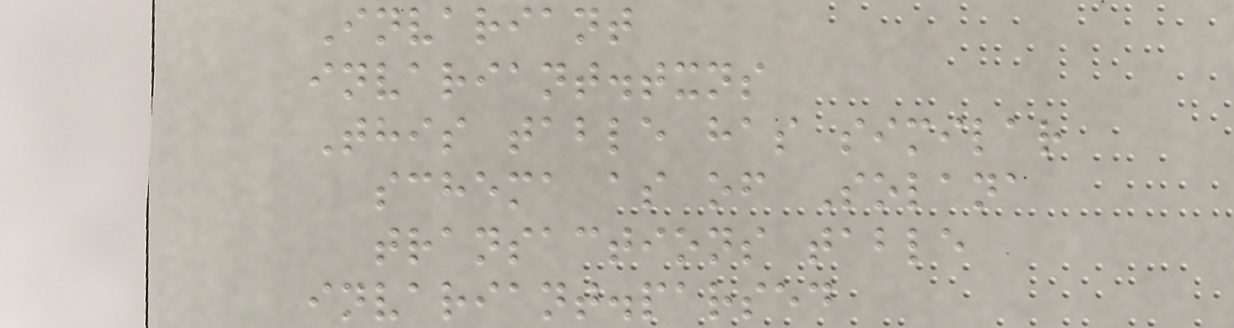Invariant
invariant.txns
This table has similar
schema as of Solana
transactions table
invariant.parsed
